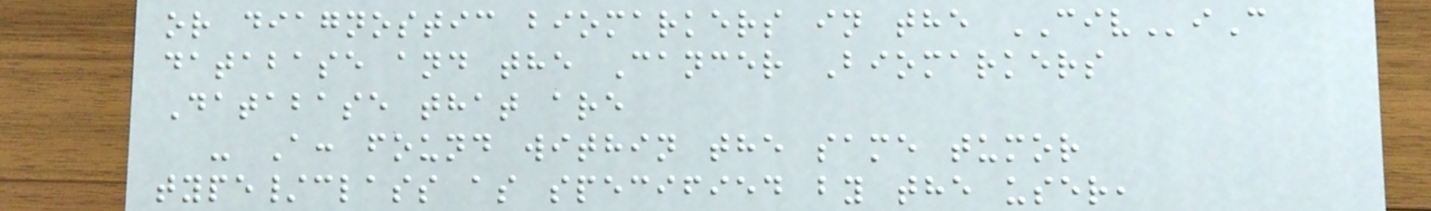or diagnostic biomarkers in the CIViC
database and the Cancer Biomarkers
Database that are
- A: found within the same tumor
type/class as specified by the user,
